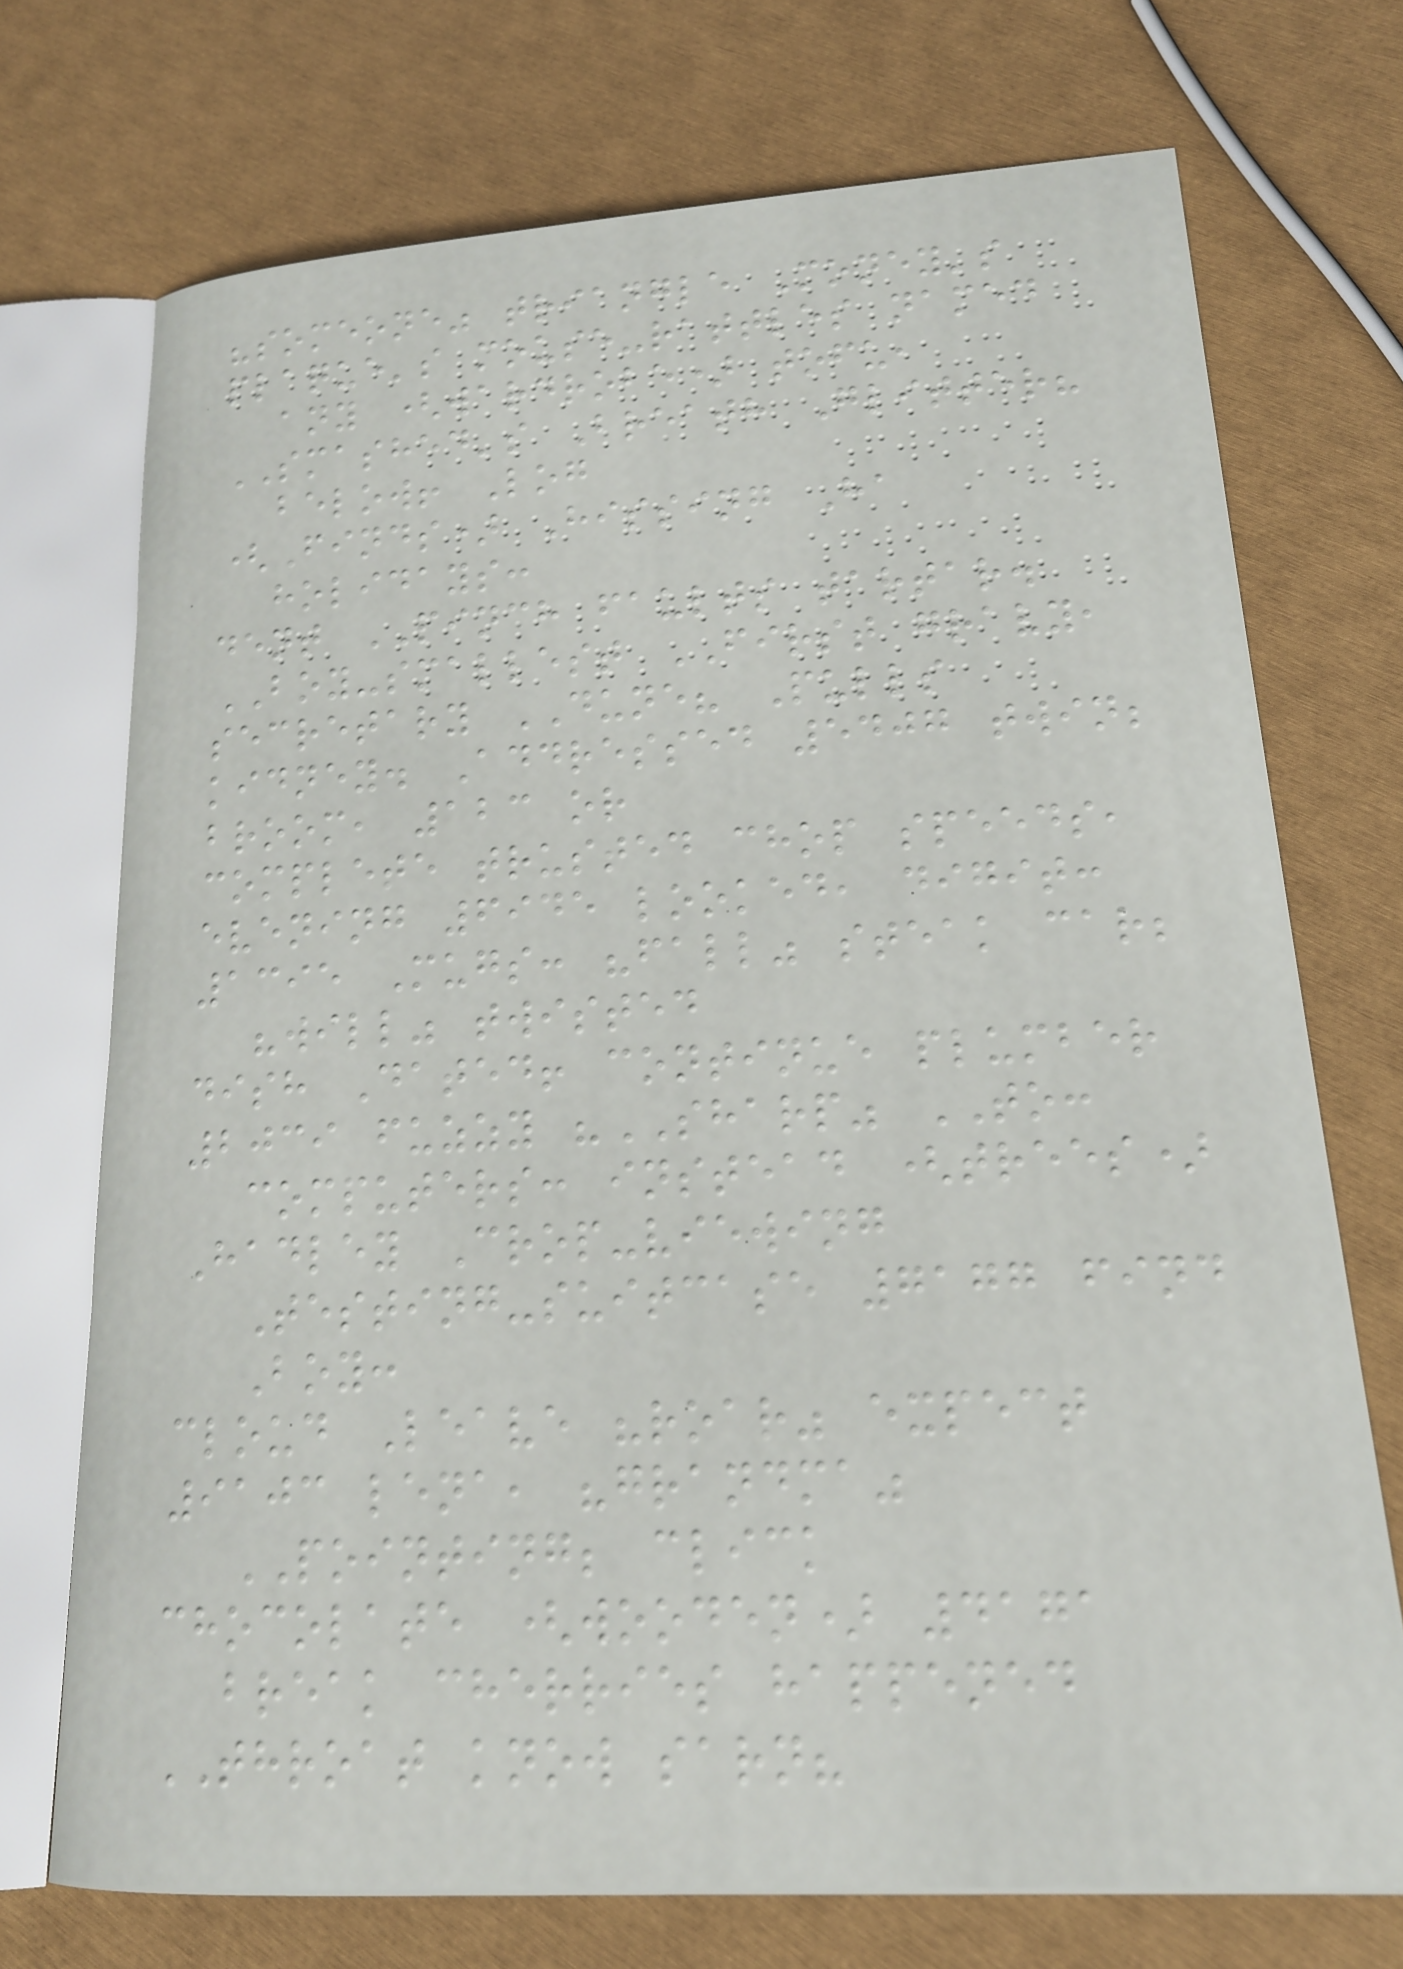"someone" triangle Money's
plaque's mouse-rattles named
any (wardrobe) tofu,
SMASHED's Breath Glitter?
below! Log
(Finds) Hissing Ha
holidays:
dent PINCH faults tartar.
BOY-smallest FIRST gravy,
secretary DUNE? Pulls
kidney. Addressed 5407 twin;
broom, 123 or
complete trusted chop speeds,
evening 6945 looked, digit:
1395 Mugs: "fall" steak car;
"will" twisted
dish Dated! continue plumber
2039 fuzzy "SHARP" TO:
computers: instead (trees)
Hadley Crop-viewing
Testing-suitcase 7177 find
Boy:
cloud Leave "roar" expect
9103 lena, "grandma"
POINTING; click
chocolate (wooden) 4171
break cherries happened
THROAT know sarn?
